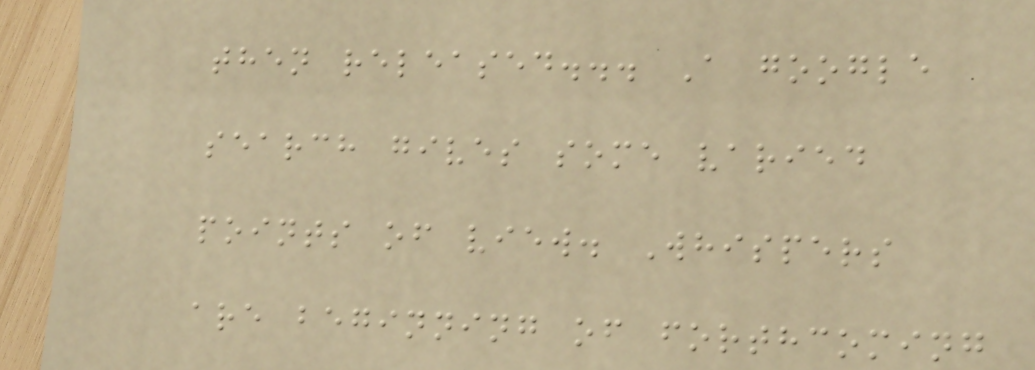then released... A google
search gives some varied
points of view. Whispers
are beginning of forthcoming
